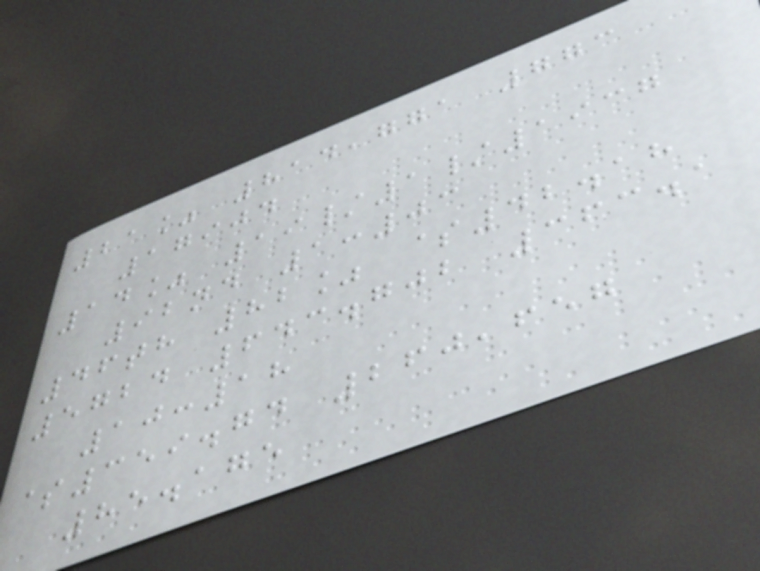21% 814,771 773
17904
14% 19/1/1937
92nd 1:03
46th 82% $42.18
5724 643.702 363.1
10:18
$359.74 260,657
85.175
